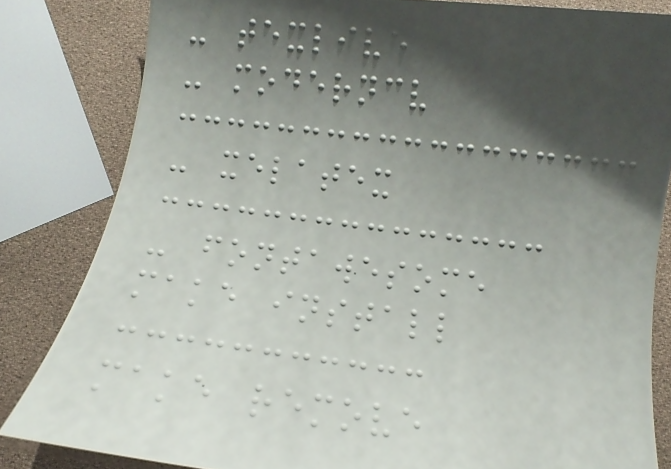- texlive
- moderncv
- xelatex
- fontawesome
make install
make remove
